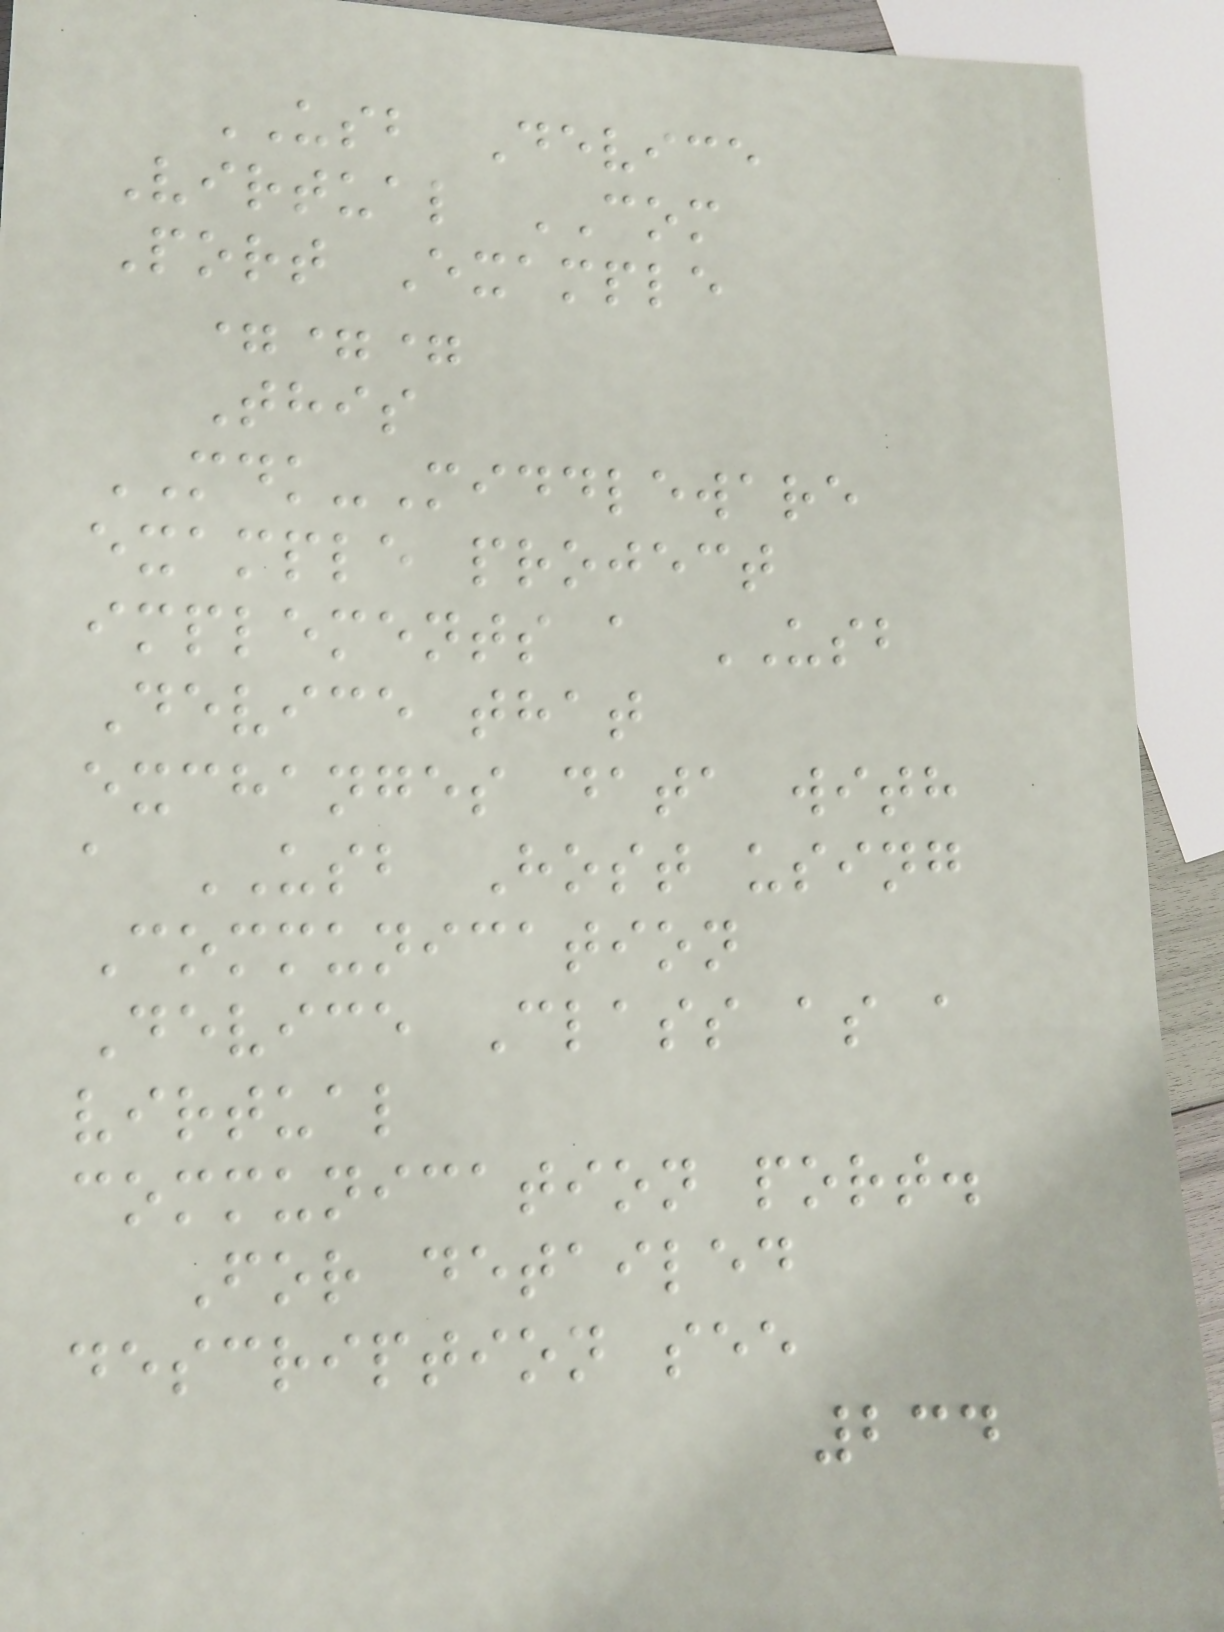USB Device
Virtual COM
Port Example
===
This
MDK-Middleware
example project
implements a USB
Device that
exchanges data with
a USB Host using
Communication
Device Class as a
virtual
communication port.
For detailed
description see
234
